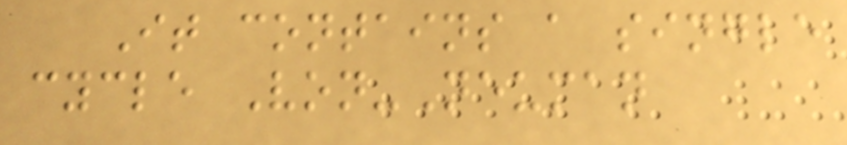It contains a single
cycle Von-Neuman
